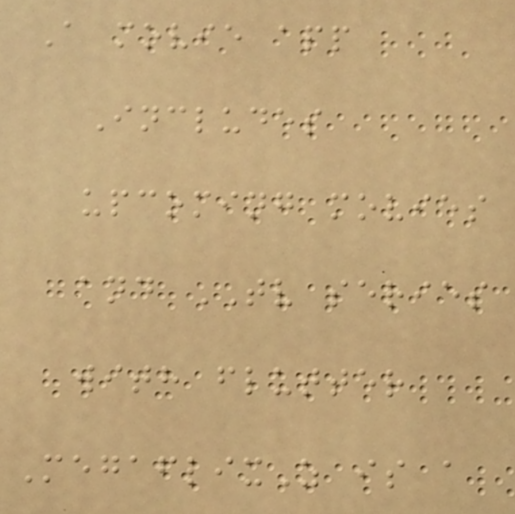A movie app
Includes
upcoming movies
and TV series
with flutter
MegaflixZ is a
